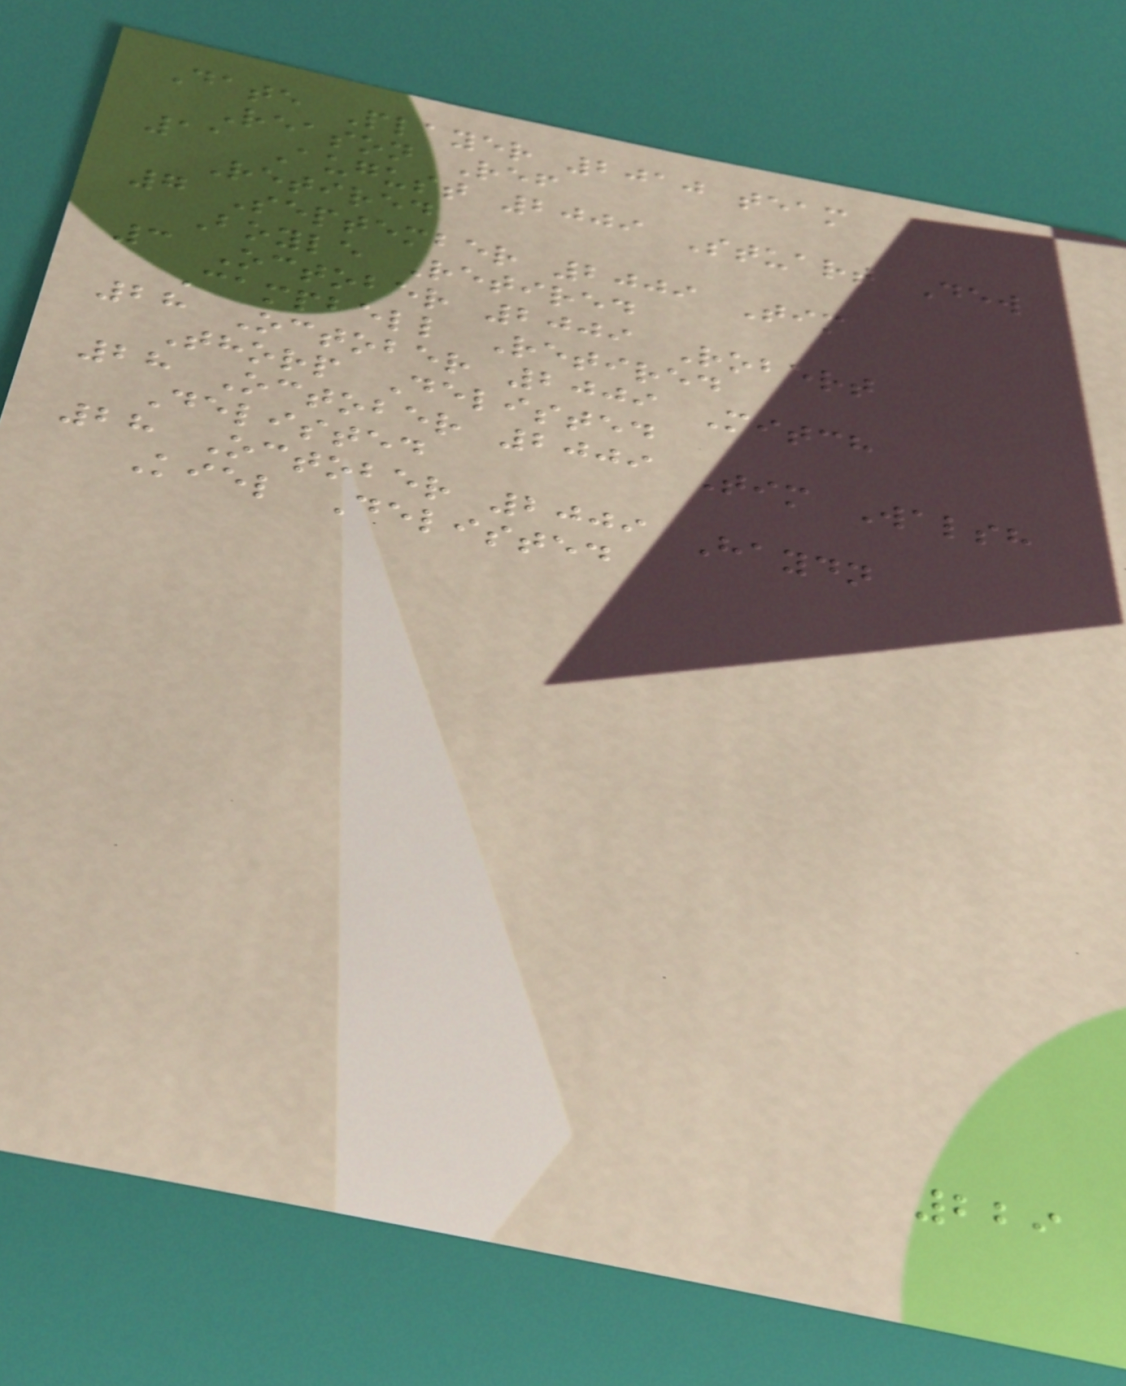Date Player 2010 team
Reason Ref
11 August 2009 Stuart Dew
Retired
7 September 2009 Tim
Boyle Retired
3 October 2009 Robert
Campbell Retired
28 October 2009 Mitch
Thorp Delisted
28 October 2009 Tim Walsh
Delisted
28 October 2009 Haydn
Kiel Delisted
229
